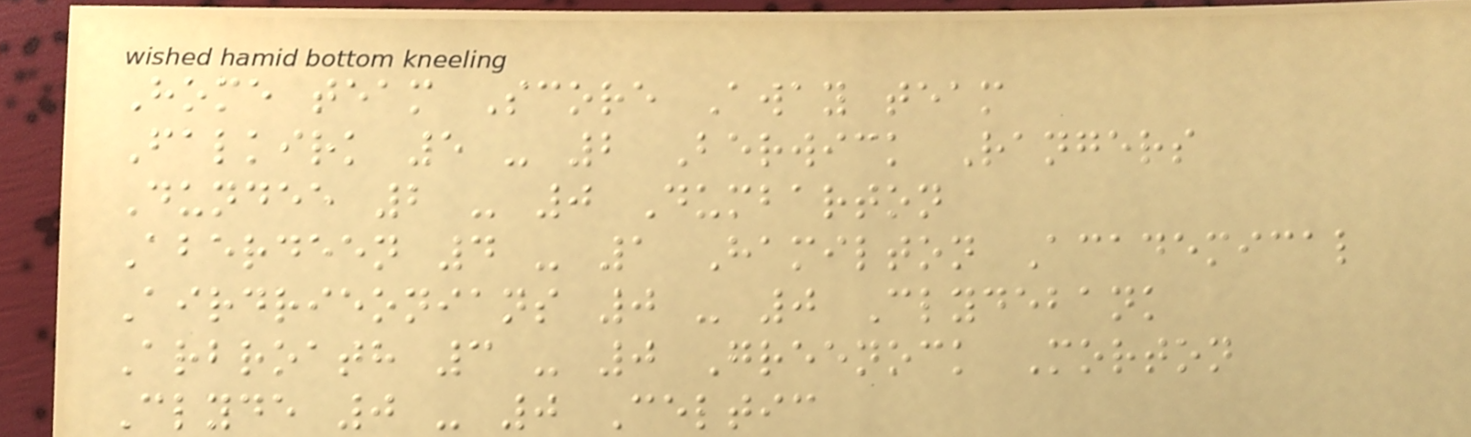Home team Score Away team
Falkirk 5 - 2 Berwick Rangers
Dundee 2 - 0 Dumbarton
Aberdeen 4 - 1 Hamilton Academical
Airdrieonians 0 - 0 Clydebank
Arbroath 3 - 0 Greenock Morton
Clyde 0 - 0 Celtic
